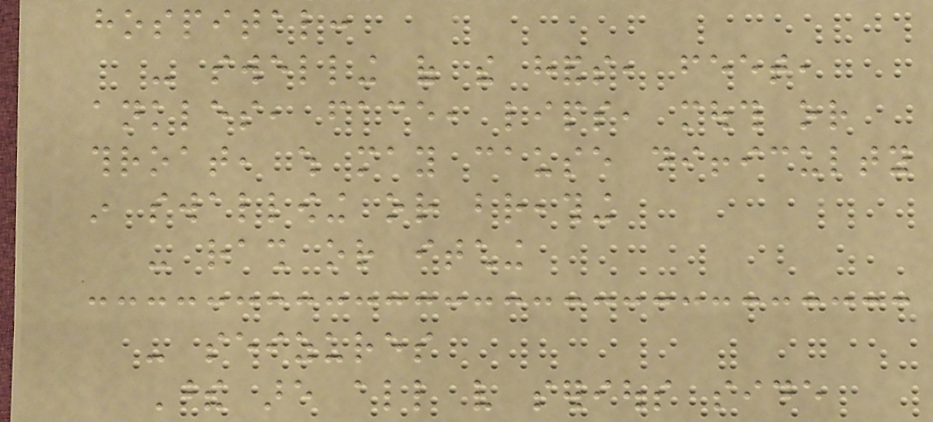hospital:
- swelling of the hands, feet,
ankles, face, lips, mouth or
throat, which may cause difficulty
in swallowing or breathing
- rash or itching
- seizures
These are all very serious side
